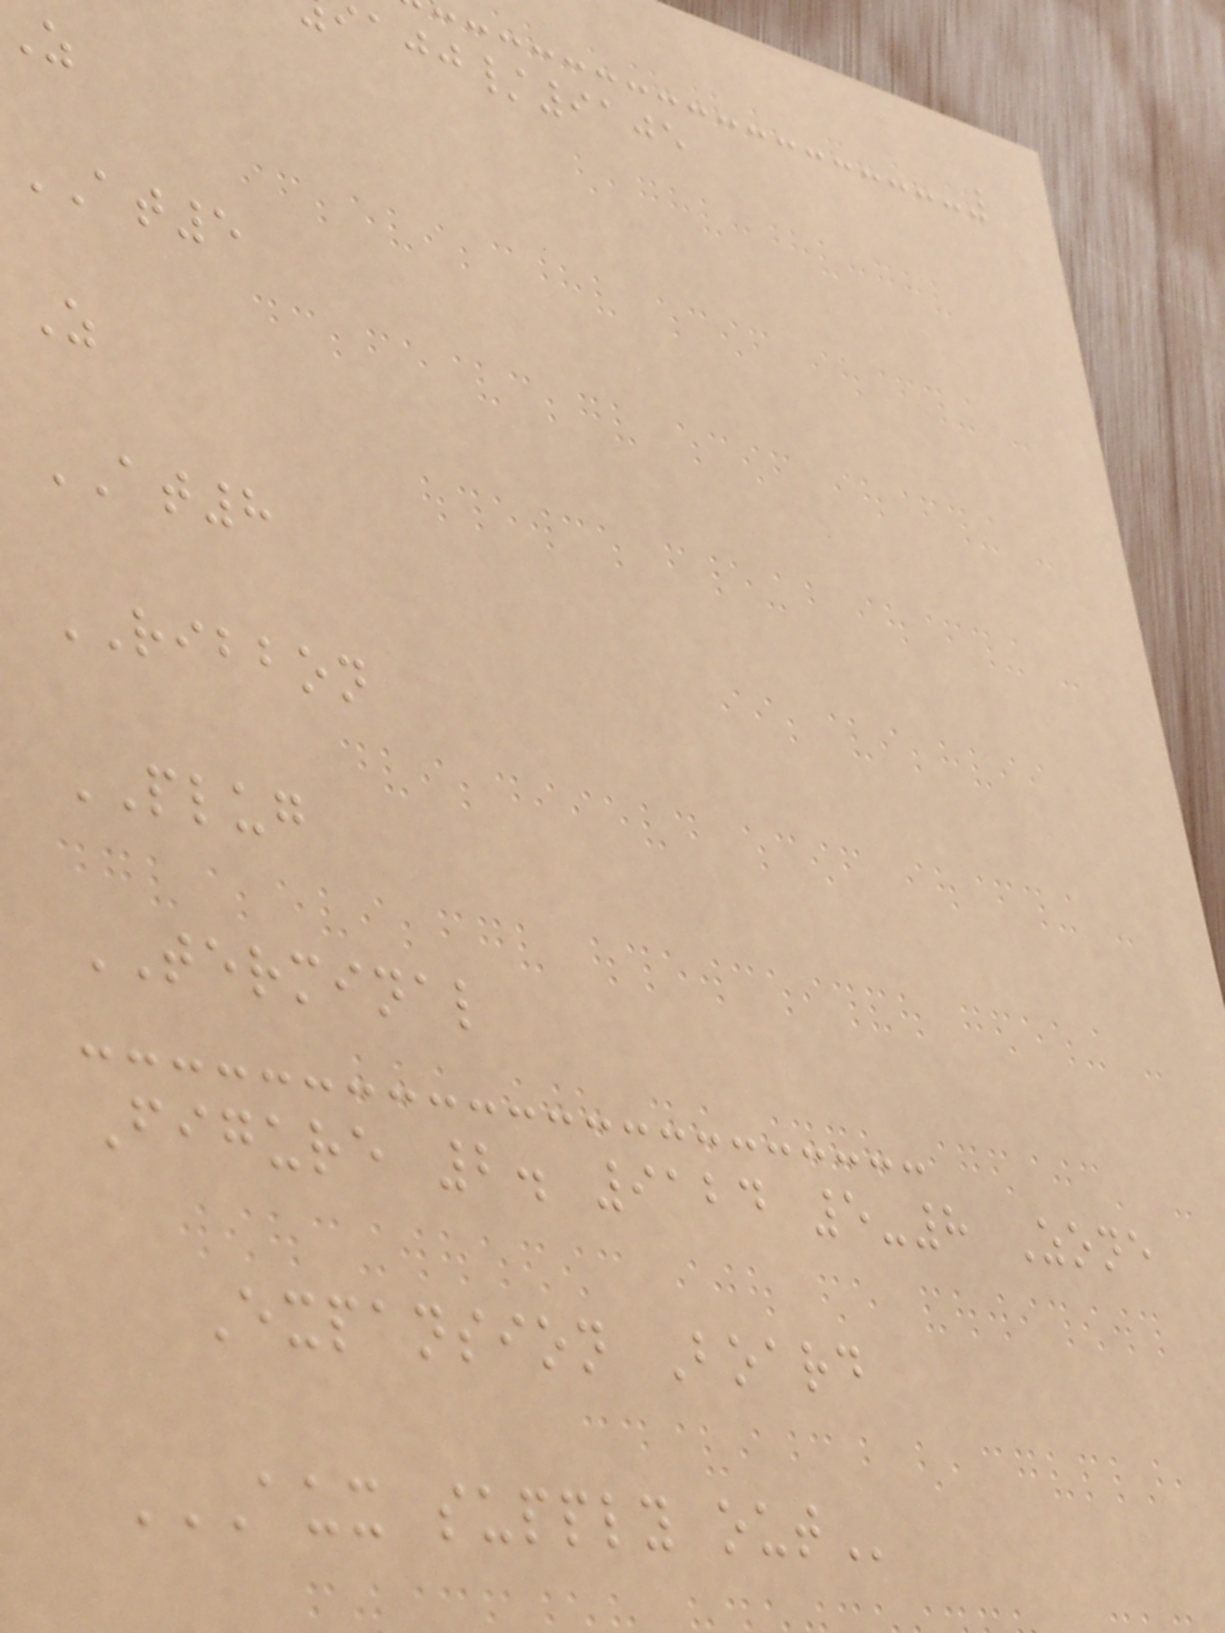/9105
Z
AT5
Z
AT8
RIBBON
PLUG
TERMINAL
Figure 2. 9124 5-8 Zone
Expansion Board
AUX SUPPLY OUT
